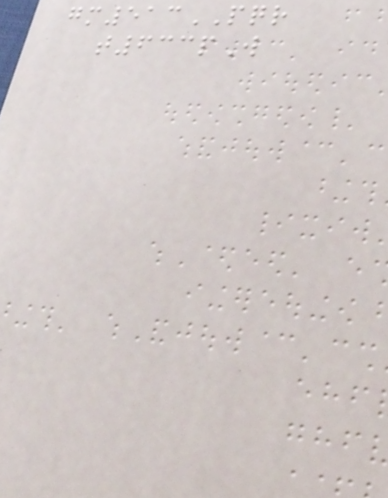gm513PQR
t633pW
